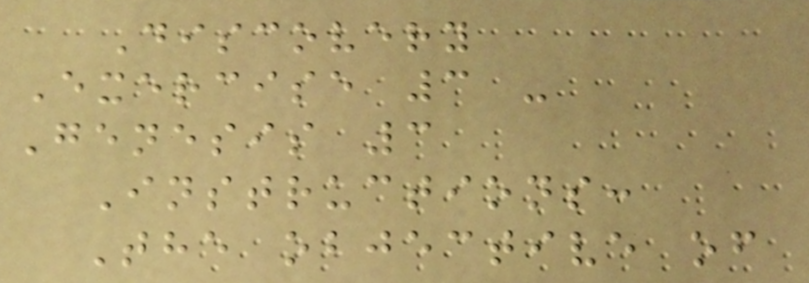Discovery
Exercise 3 -
Genesis 3
Instructions:
The objective of
